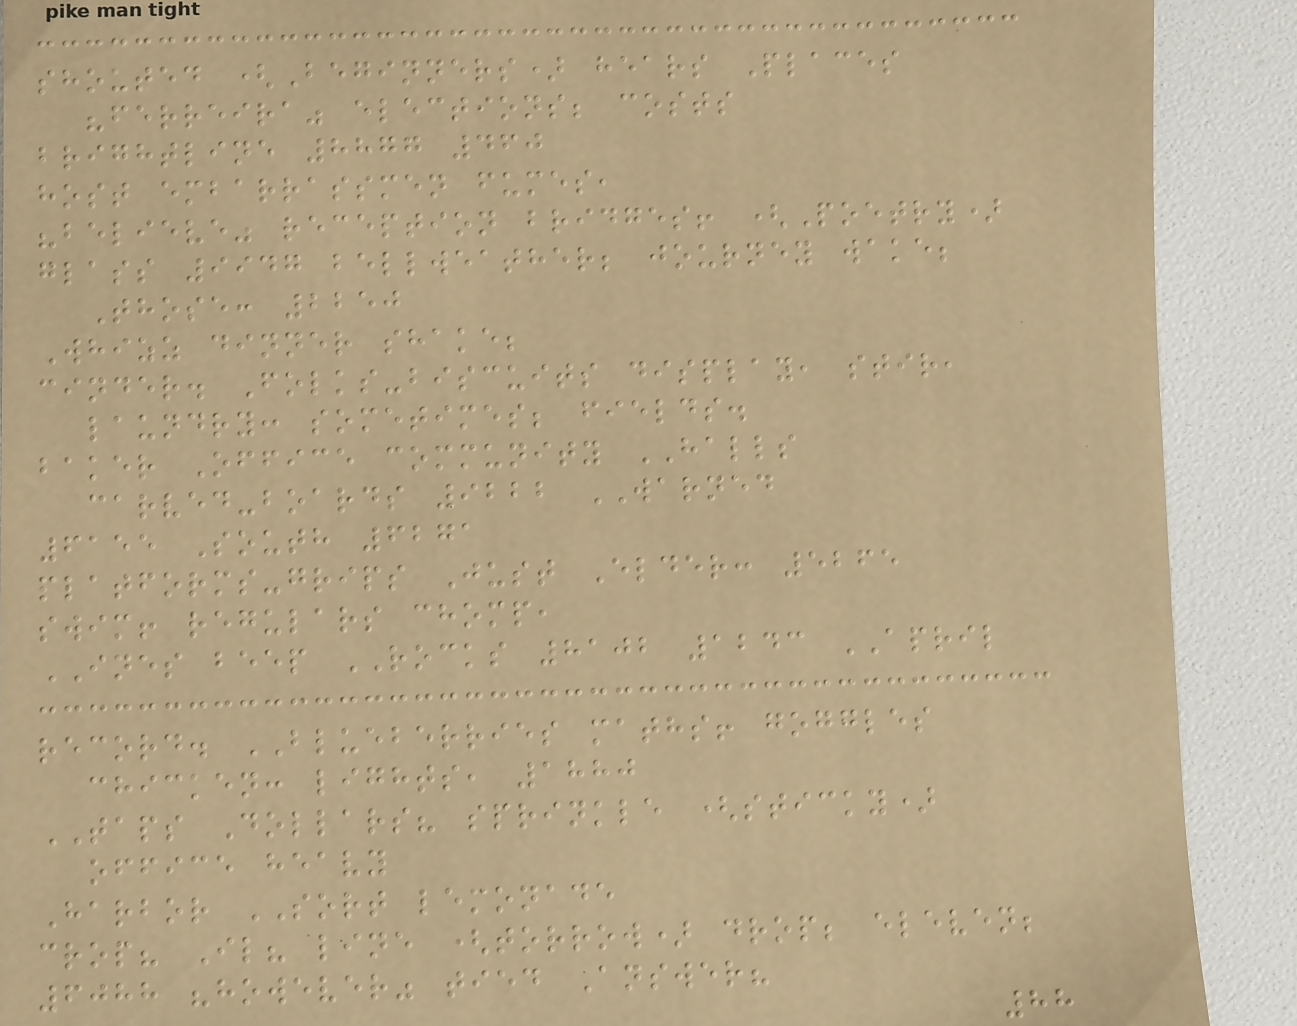shouted (Beginners) hears Places
"ferreira" elections; costs
brightline 8877 460
host embarrassmen fumes,
"believe" reception bridges! (Poetry)
glass 9947 bellweather; journey wake;
Those: 2250
Whizz dinner shake;
cinder. Folks-biscuits display, stir,
laundry: sometimes; fields.
baker Office community HALLS
carved-boards 9222 WARNED
6155 South 6271
platforms-grips Just Elder: 5265
swim! regulars chomp,
INES beep ROCKS 8102 1243 APRIL
record. BLUEBERRIES maths! goggles
chicken: lights, 1880
TAPS Dollars? sprinkle (sticky)
office heavy
Harbor SORT lemonade
crop? Il? line (torrow) drop; eleven;
6088 "however" tied Answer?
88
